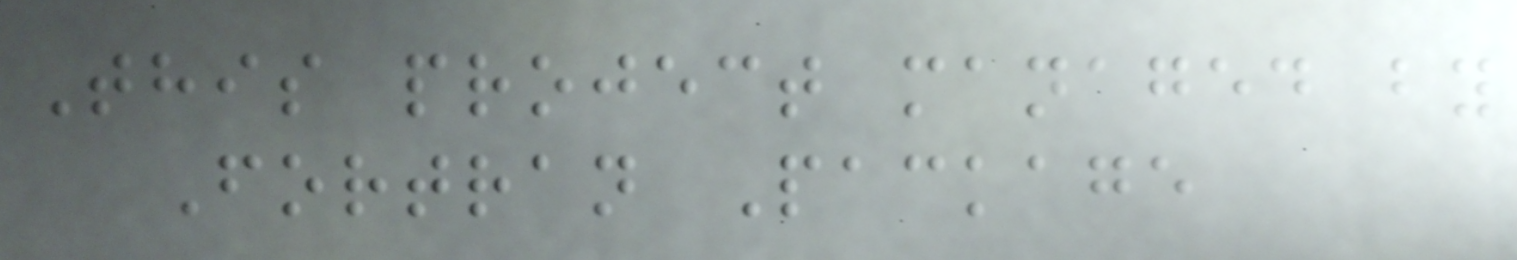This project managed by
Fortran Package
